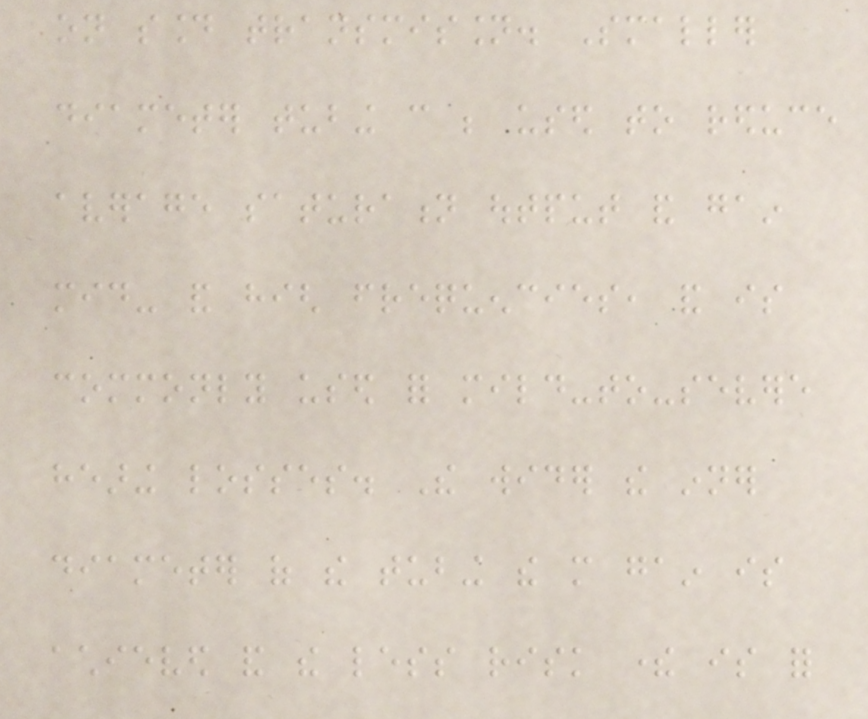on sound transmission. Smaller
diameter tubing can be used to reduce
average saturation output and gain
mid- and high frequencies, and is
commonly used for mild-to-severe
hearing losses. The wider the inner
diameter of the tubing the more gain is
achieved and the less risk there is for
